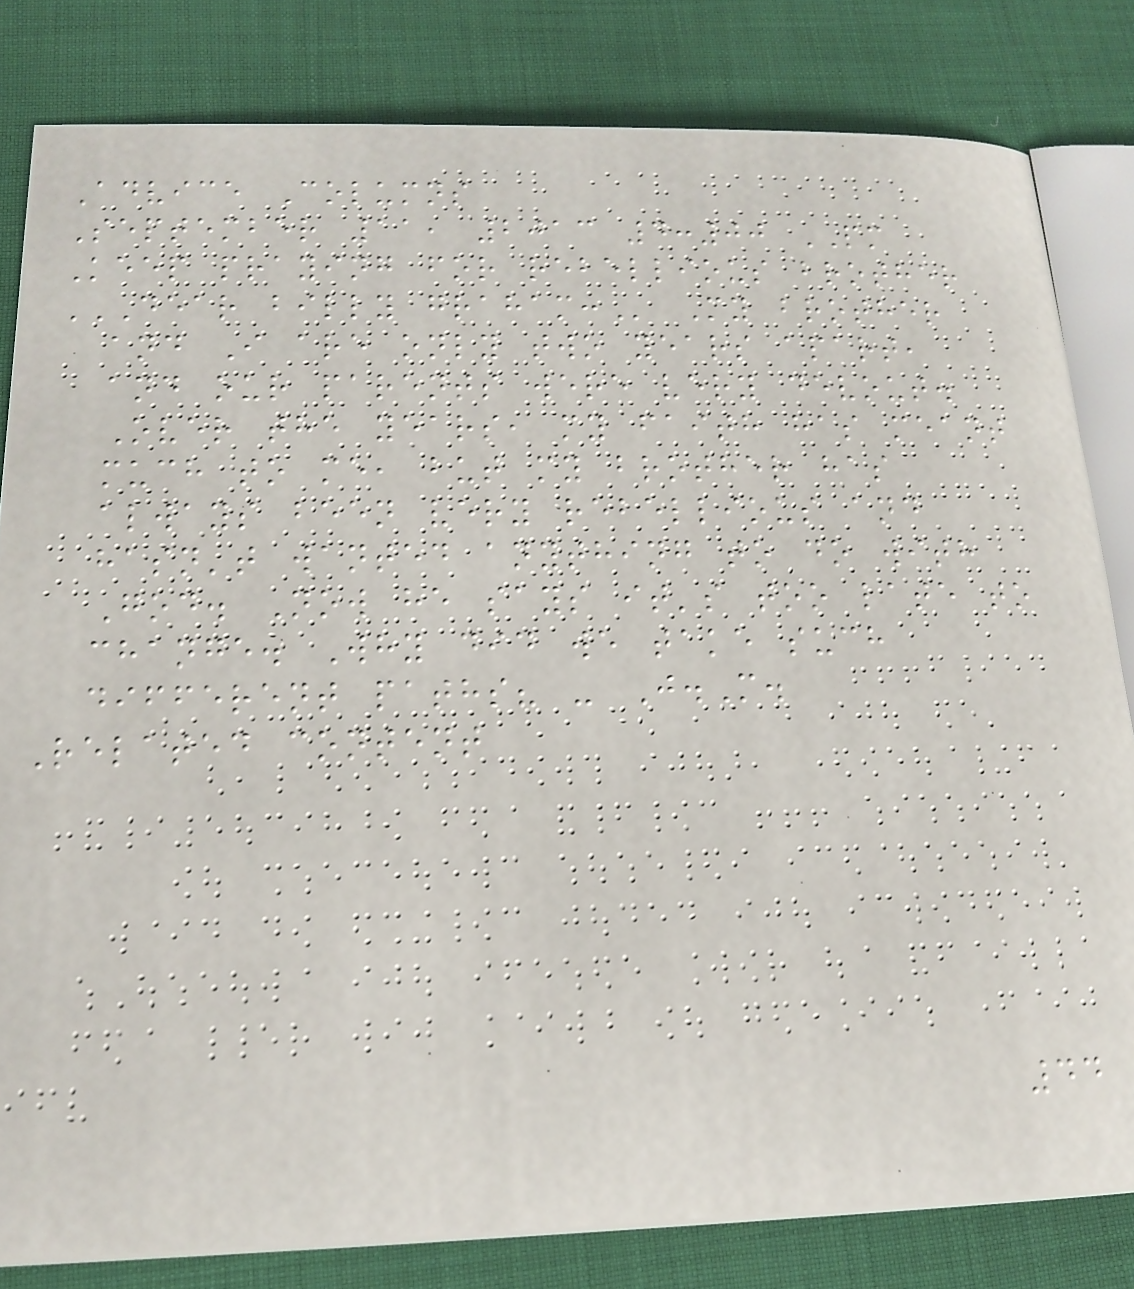Advice Columns
September 11, 2013 4:00 PM
Keep praying for rebellious brother
DEAR BILLY GRAHAM: My brother
and I are only two years apart,
and our parents were very devout.
Over the years, my faith has meant
much to me, but my brother has
always been very rebellious and
hasn't wanted anything to do with
God. Now he says it's too late to
change. Why did we take such
different paths? - J.M.
Related content
44
